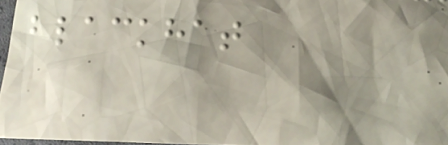blackhat
